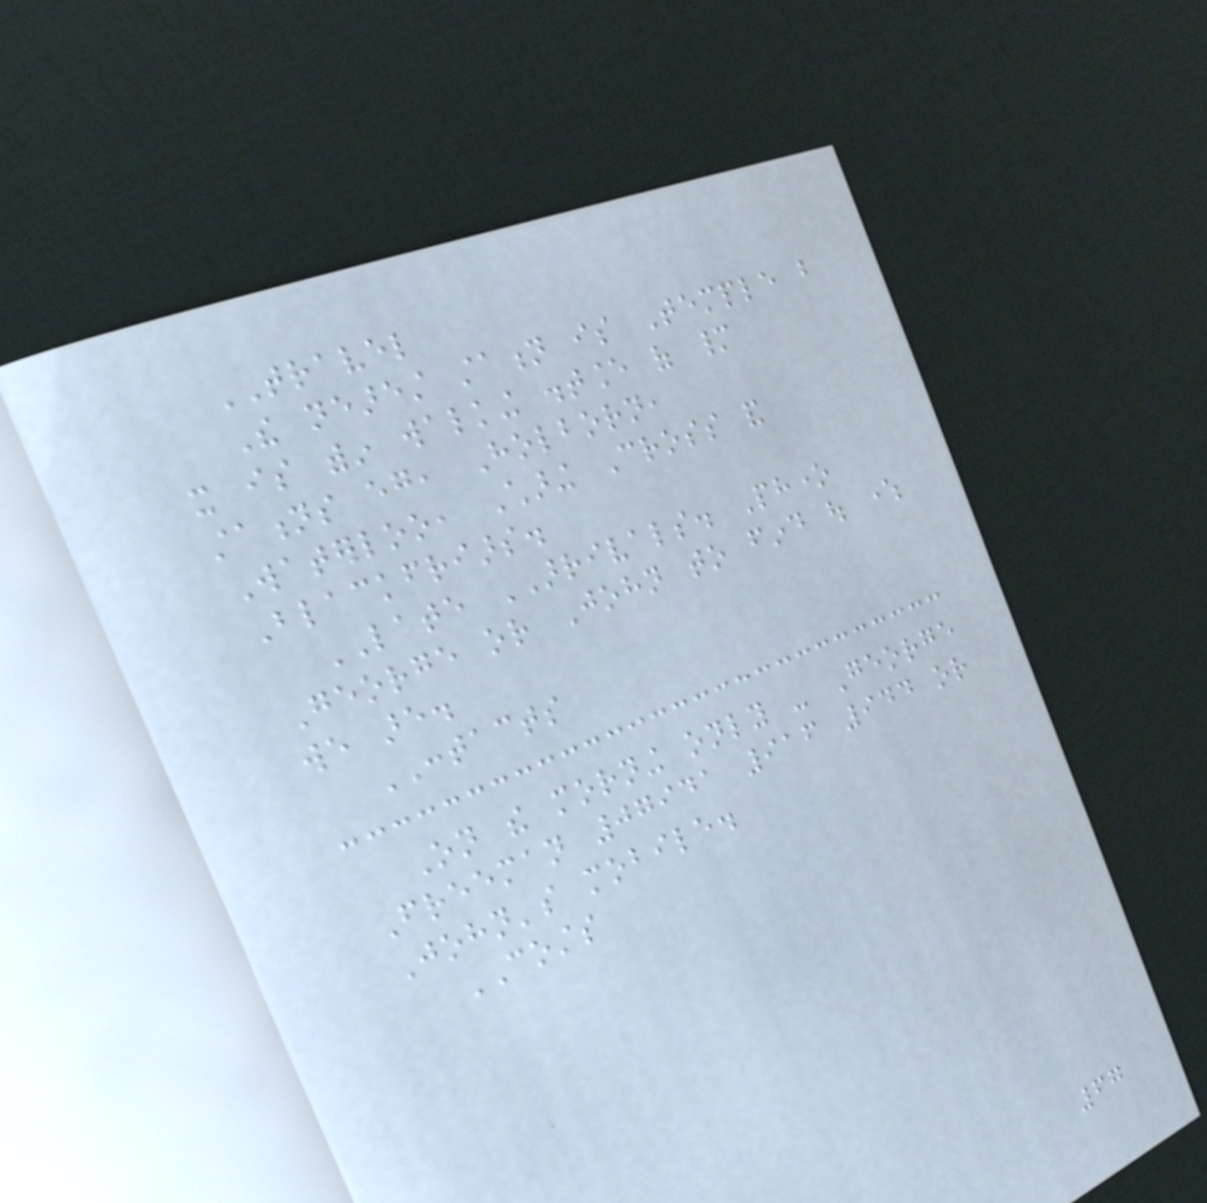TRAVEL
The nearest station is Temple but
it is within walking distance of many
stations eg, Holborn,
Waterloo, Charing Cross and
Blackfriars.
LATE ARRIVALS. Phone
George or John to find out where
we are.
CONTACTS
On the morning only - George
Freeman 07941 916 944 or
John's mobile.
COSTS
67
